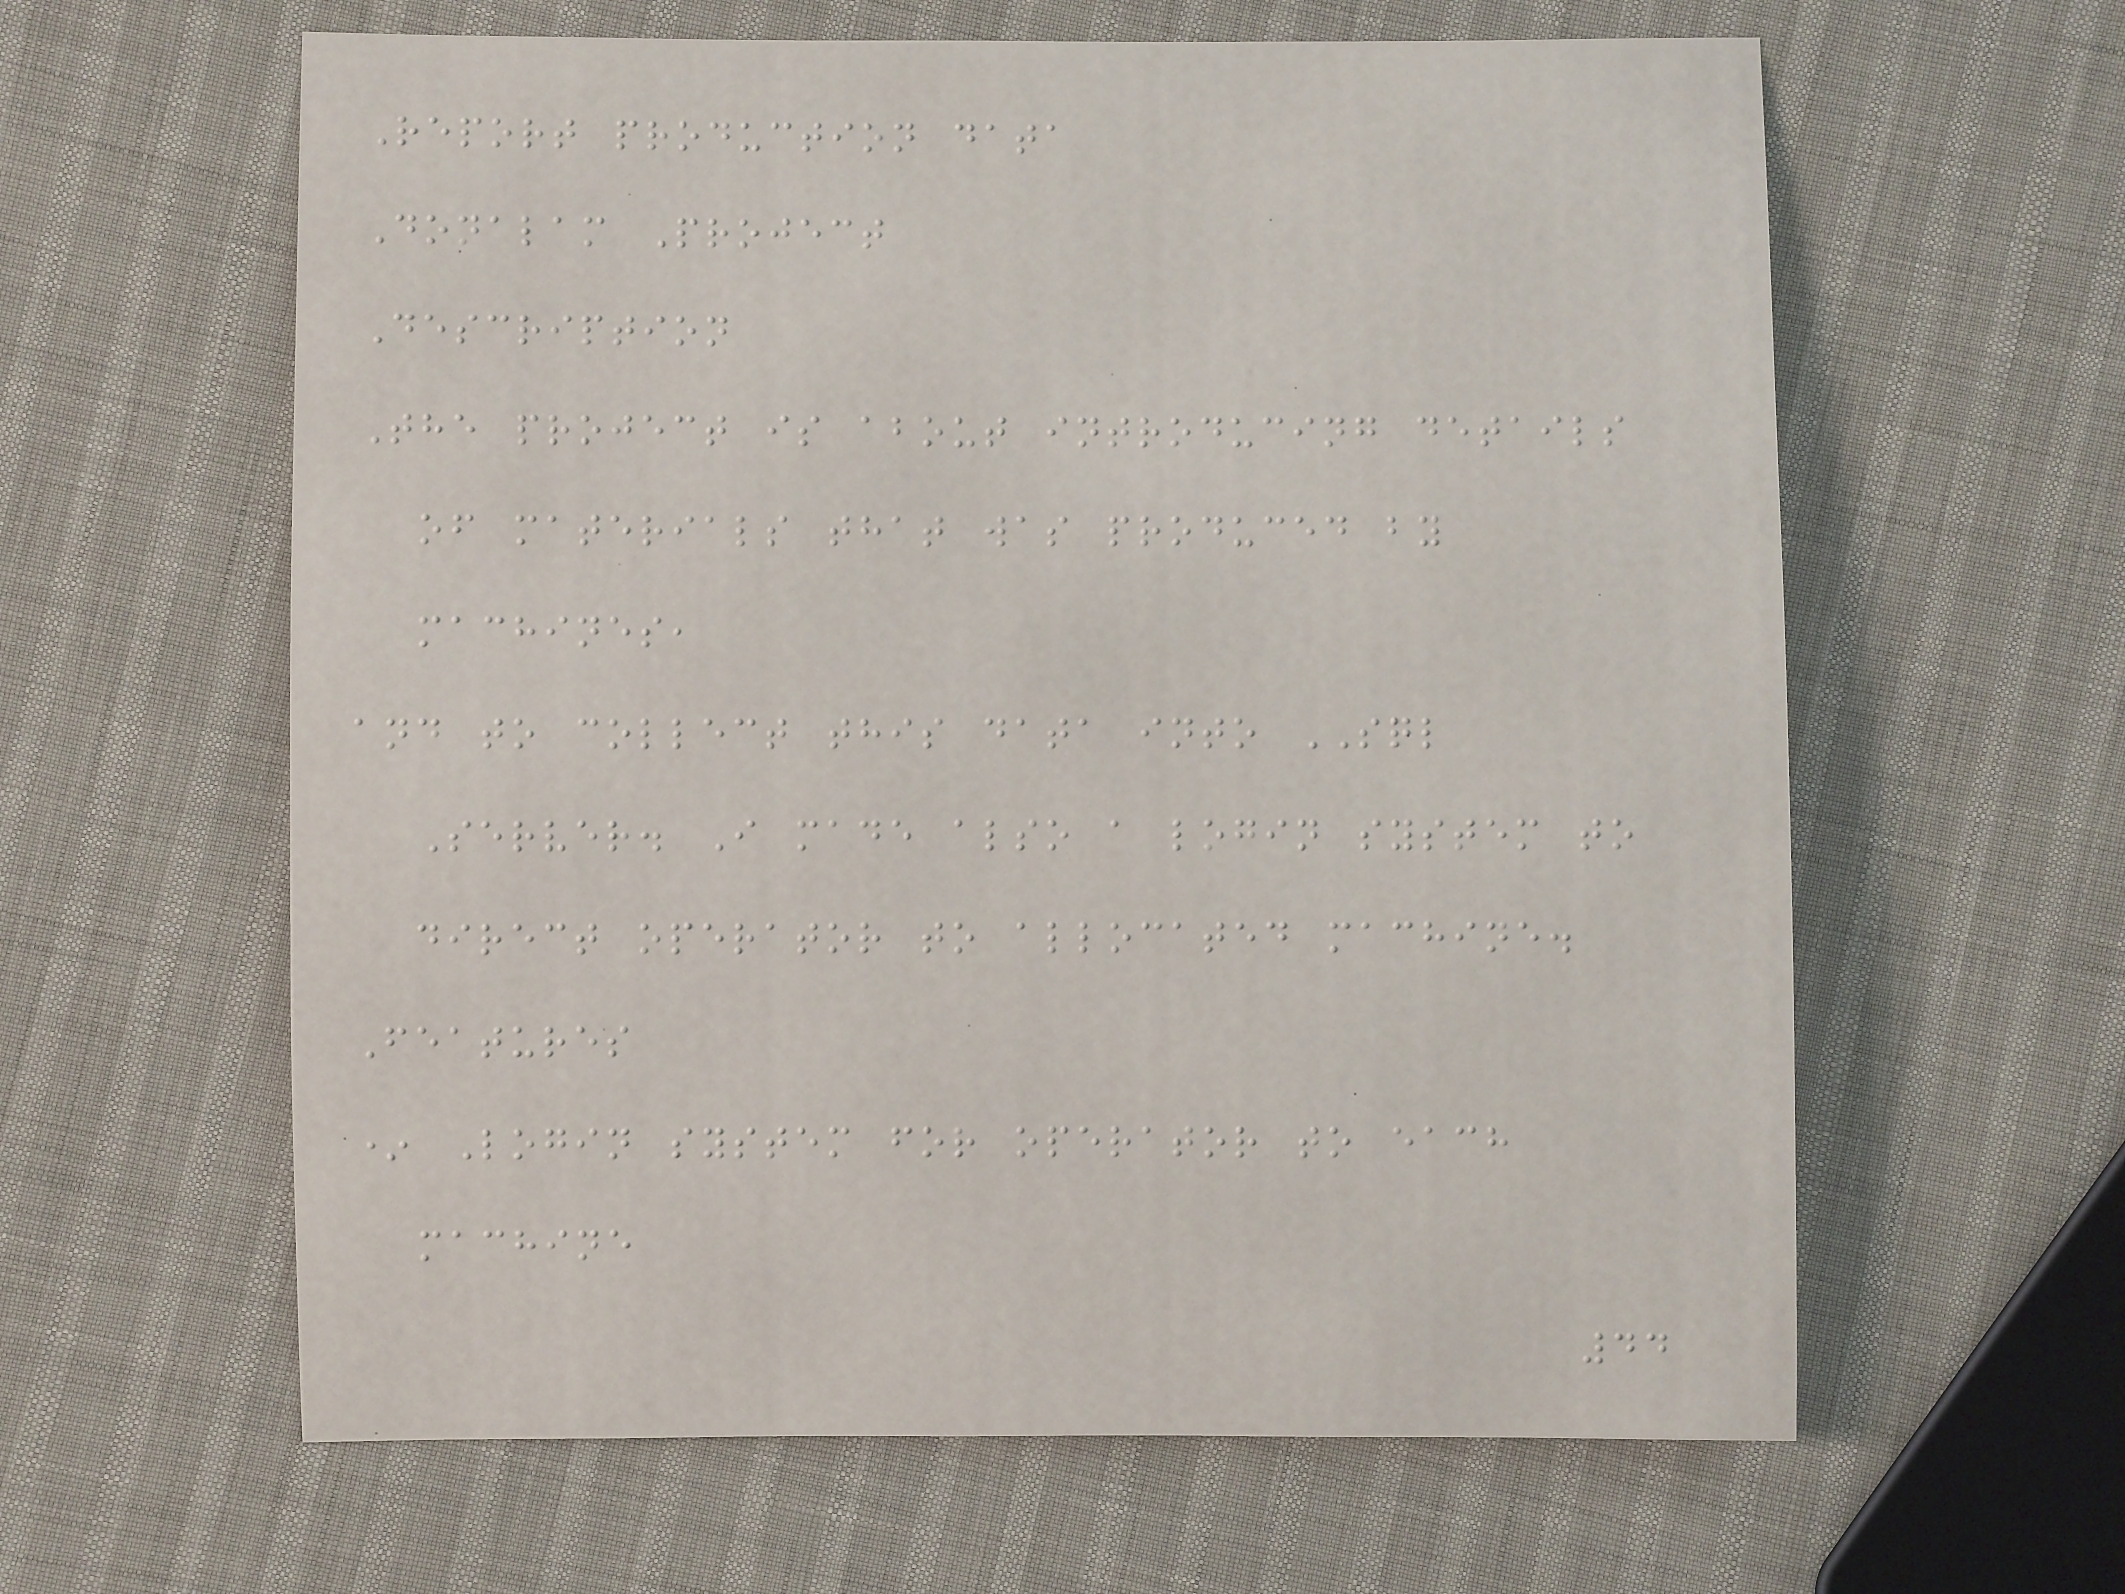Report production data
Donalam Project
Description
The project is about introducing details
of materials that was produced by
machines,
and to collect this data into SQL
Server. I made also a login system to
direct operator to allocated machine.
Features
* Login system for operator to each
machine
44
